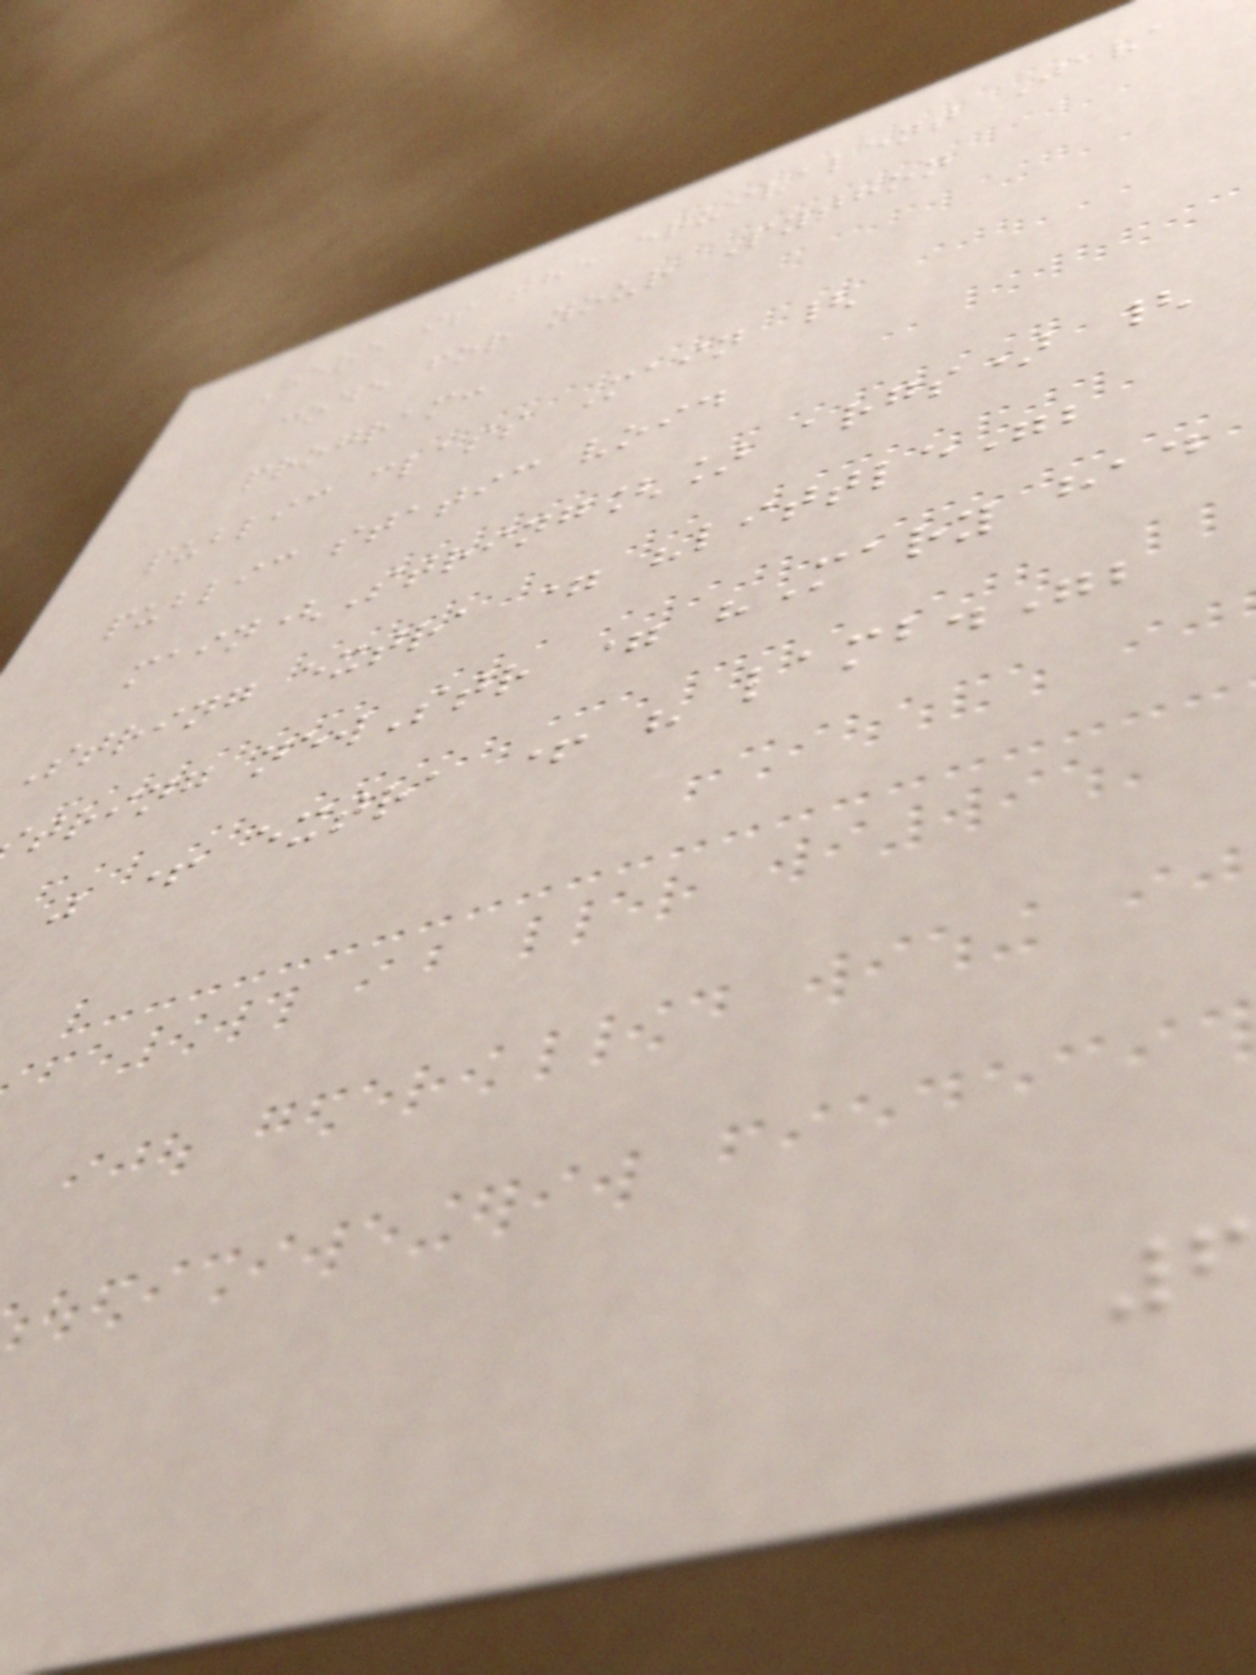Here is the equivalent Java
code for your Python
program:
public class Main {
public static void
main(String[] args) {
String extra = "little";
tring newStr = "Mary had
